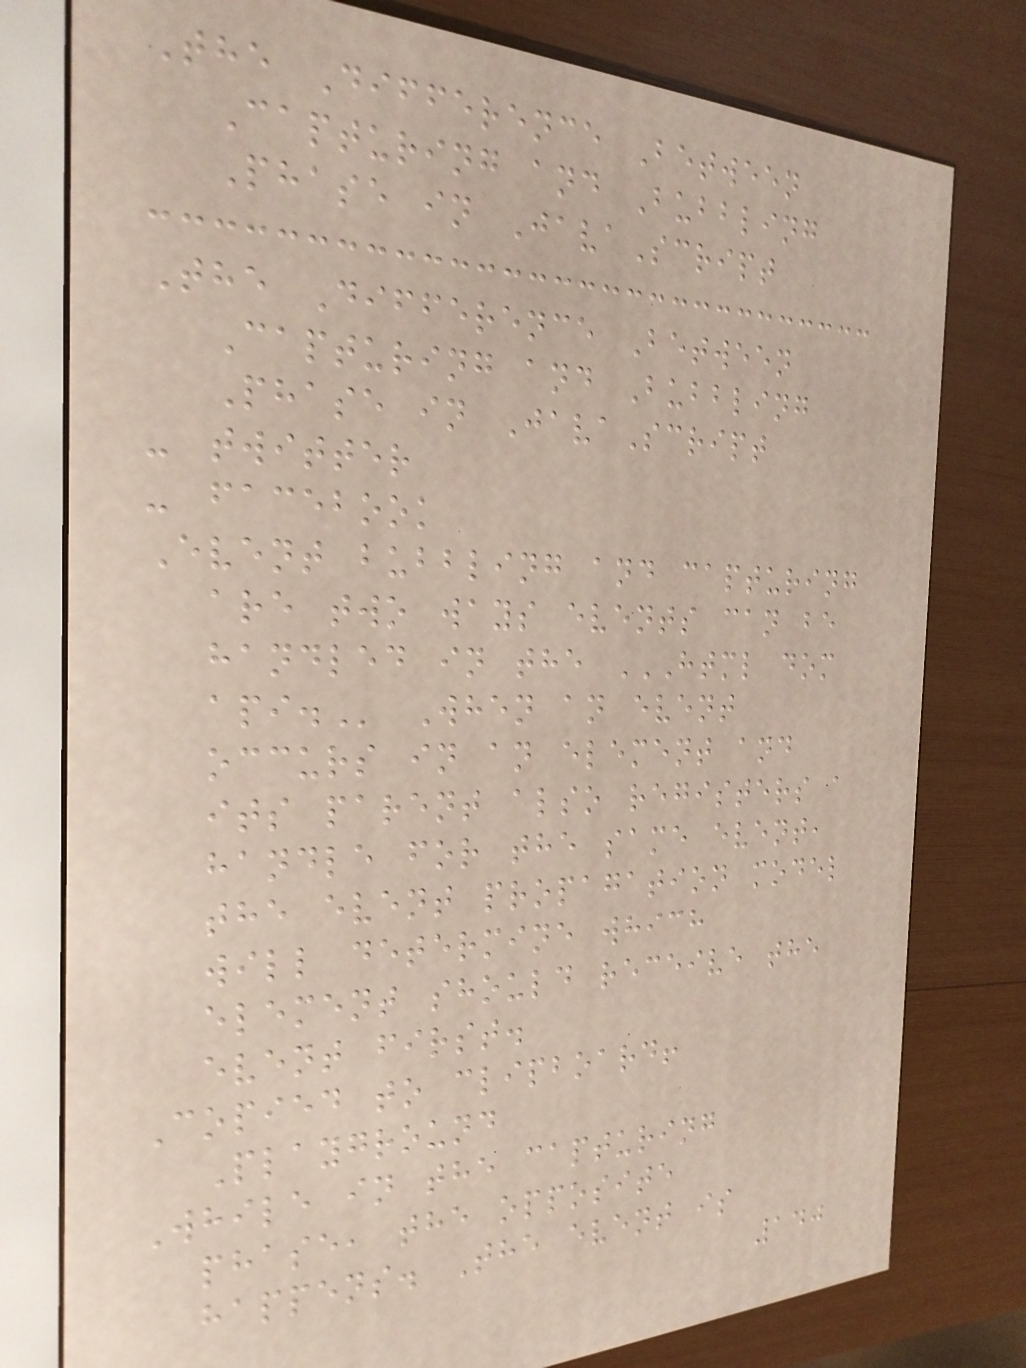The Difference Between
Capturing and Bubbling
Phase in JavaScript
The Difference Between
Capturing and Bubbling
Phase in JavaScript
- twitter
- facebook
Event bubbling and capturing
are two ways events can be
handled in the HTML DOM
API. When an event
occurs in an element and
its parent also registers a
handle for the same event,
the event propagation model
will determine which
element should receive the
event first.
Copied to clipboard!
Playground
While in the capturing
phase, the opposite
happens. The event is
140
